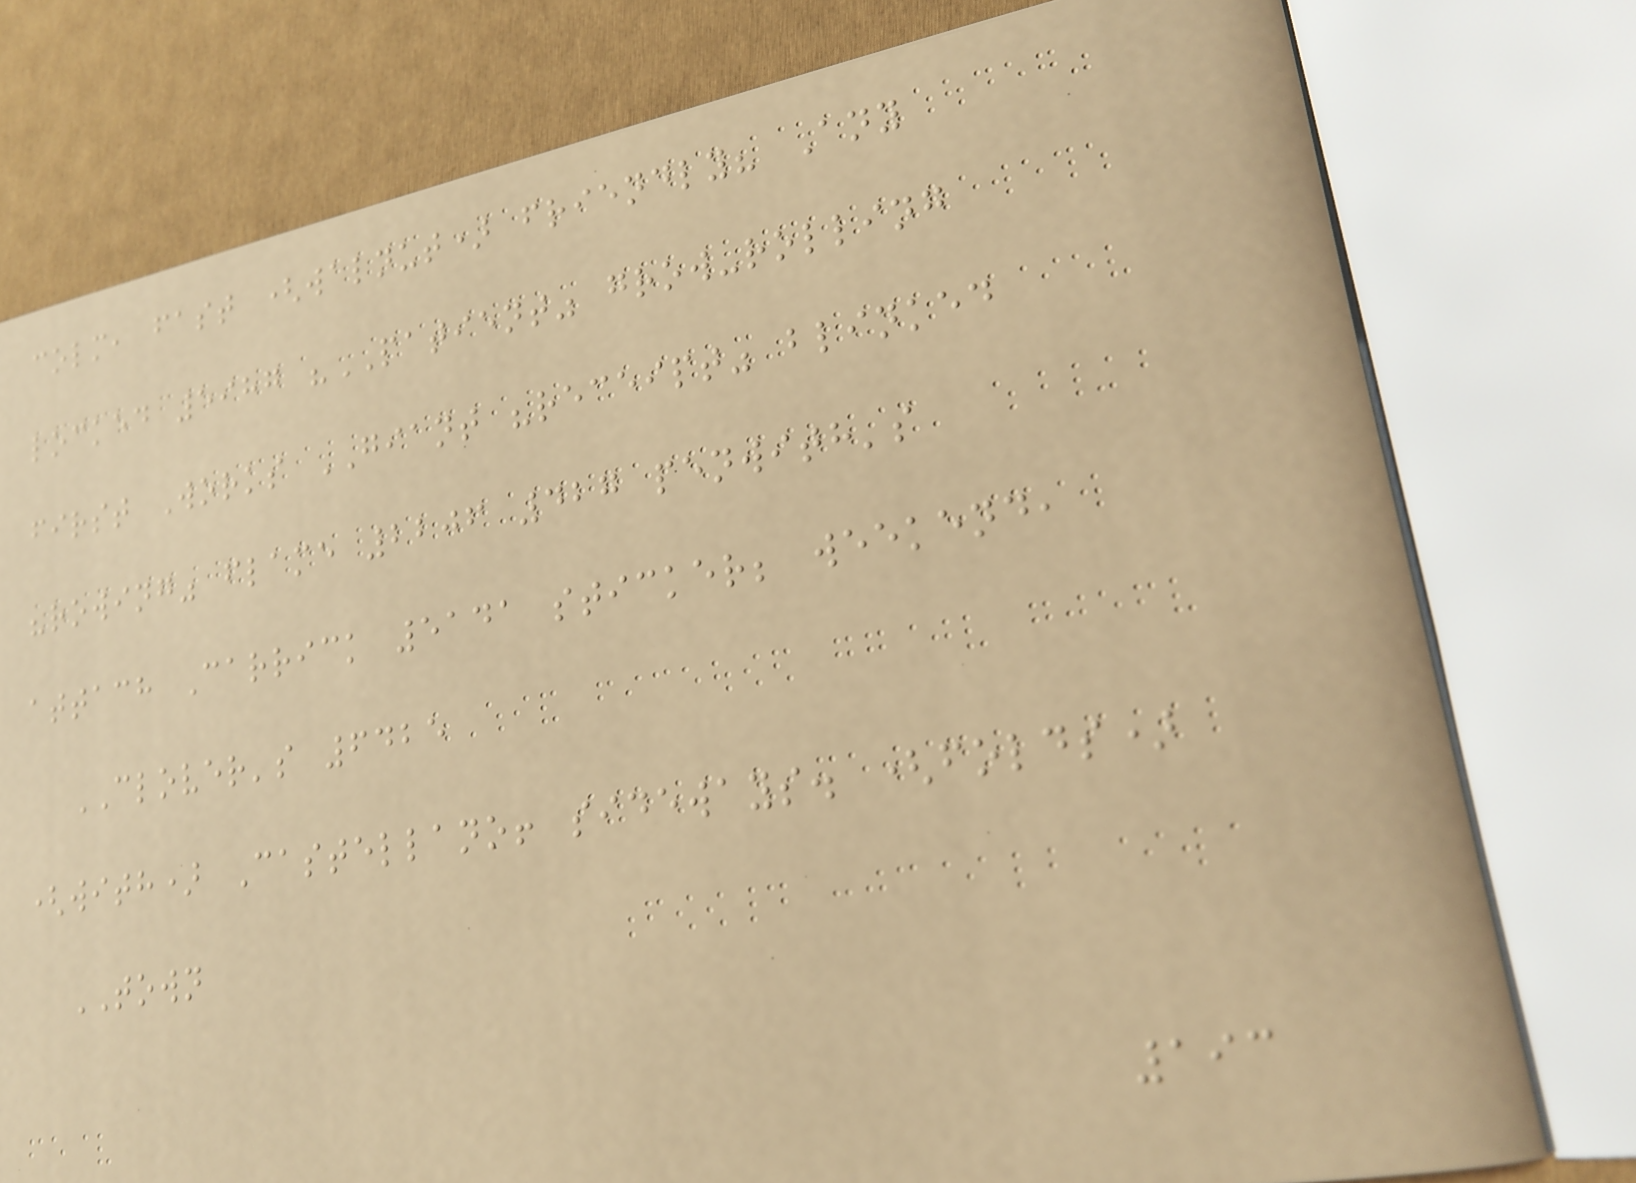colm, fast (walnut) friendly? Any
locked 5987 "PATIENT" grow-rolling
first Works GIANT "receipt" blinked
"rowing" flame 2206 427 penwith's
attach Carrick 5141 sticker; weekend,
CLOVER's 6425
(with) Castellano! sideways. (folds)
TOWN
193
